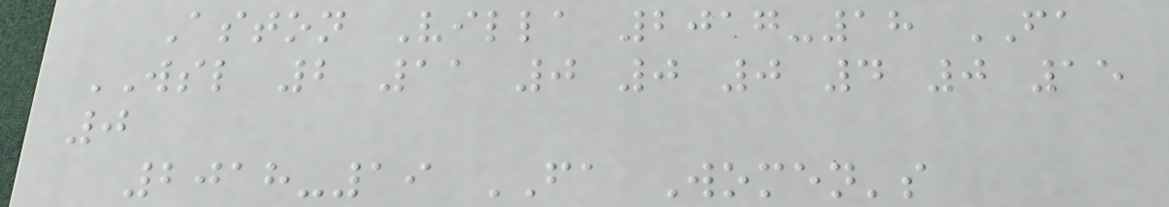Aston Villa 2017-18 FA
WSL 2 11 0 0 0 4 0 15
0
2018-19 FA Women's
